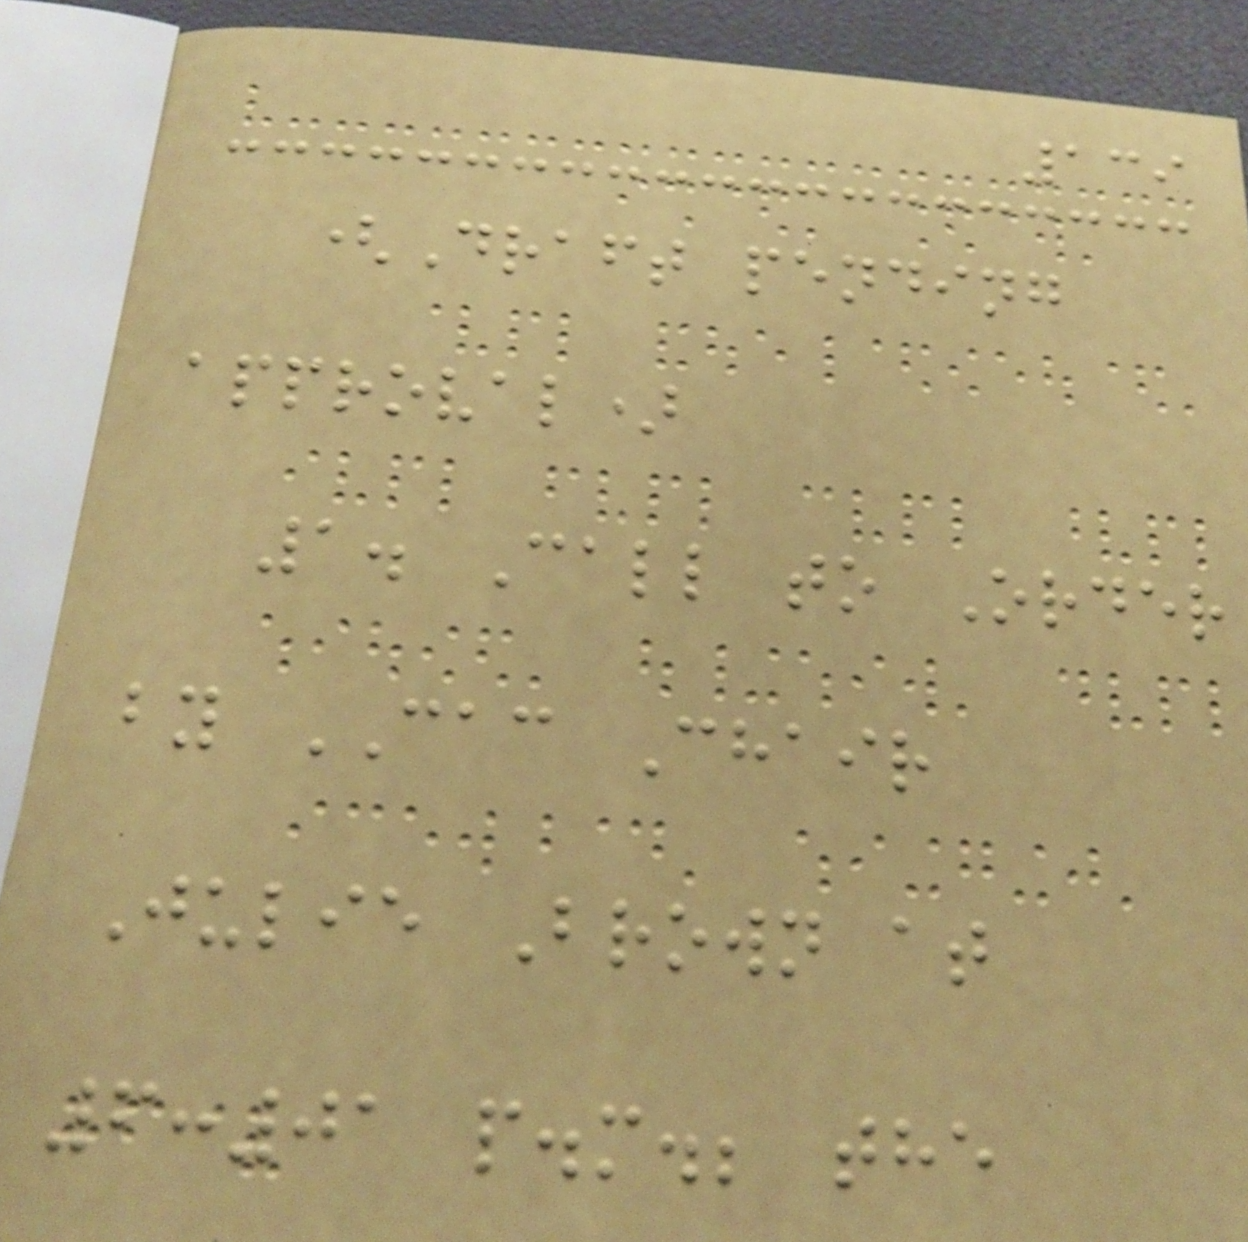139
(Draft pending
approval)
1. Call to Order
by CAC Chair
Julie Brown at
6:01 p.m.; the
